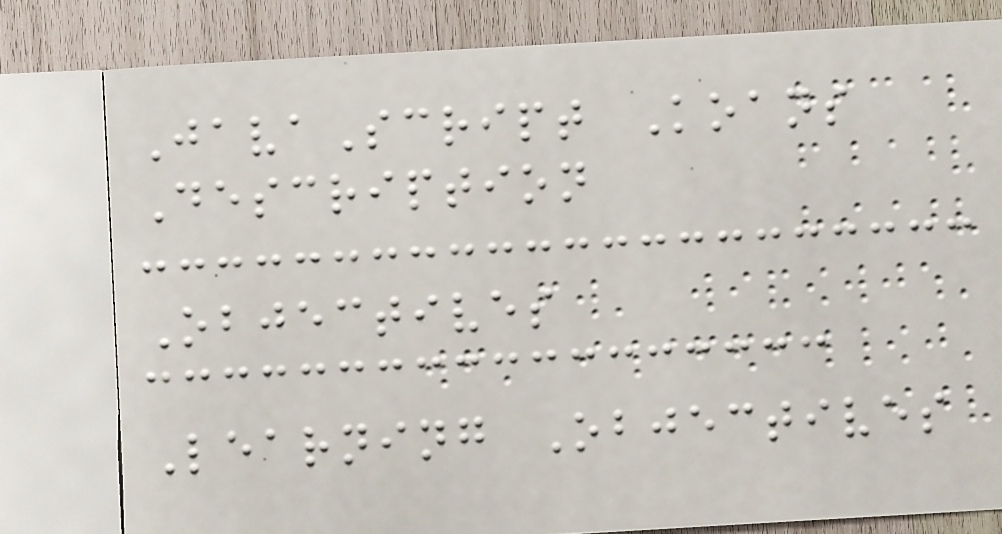JavaScript Koans
Description
Objectives
Learning Objectives
